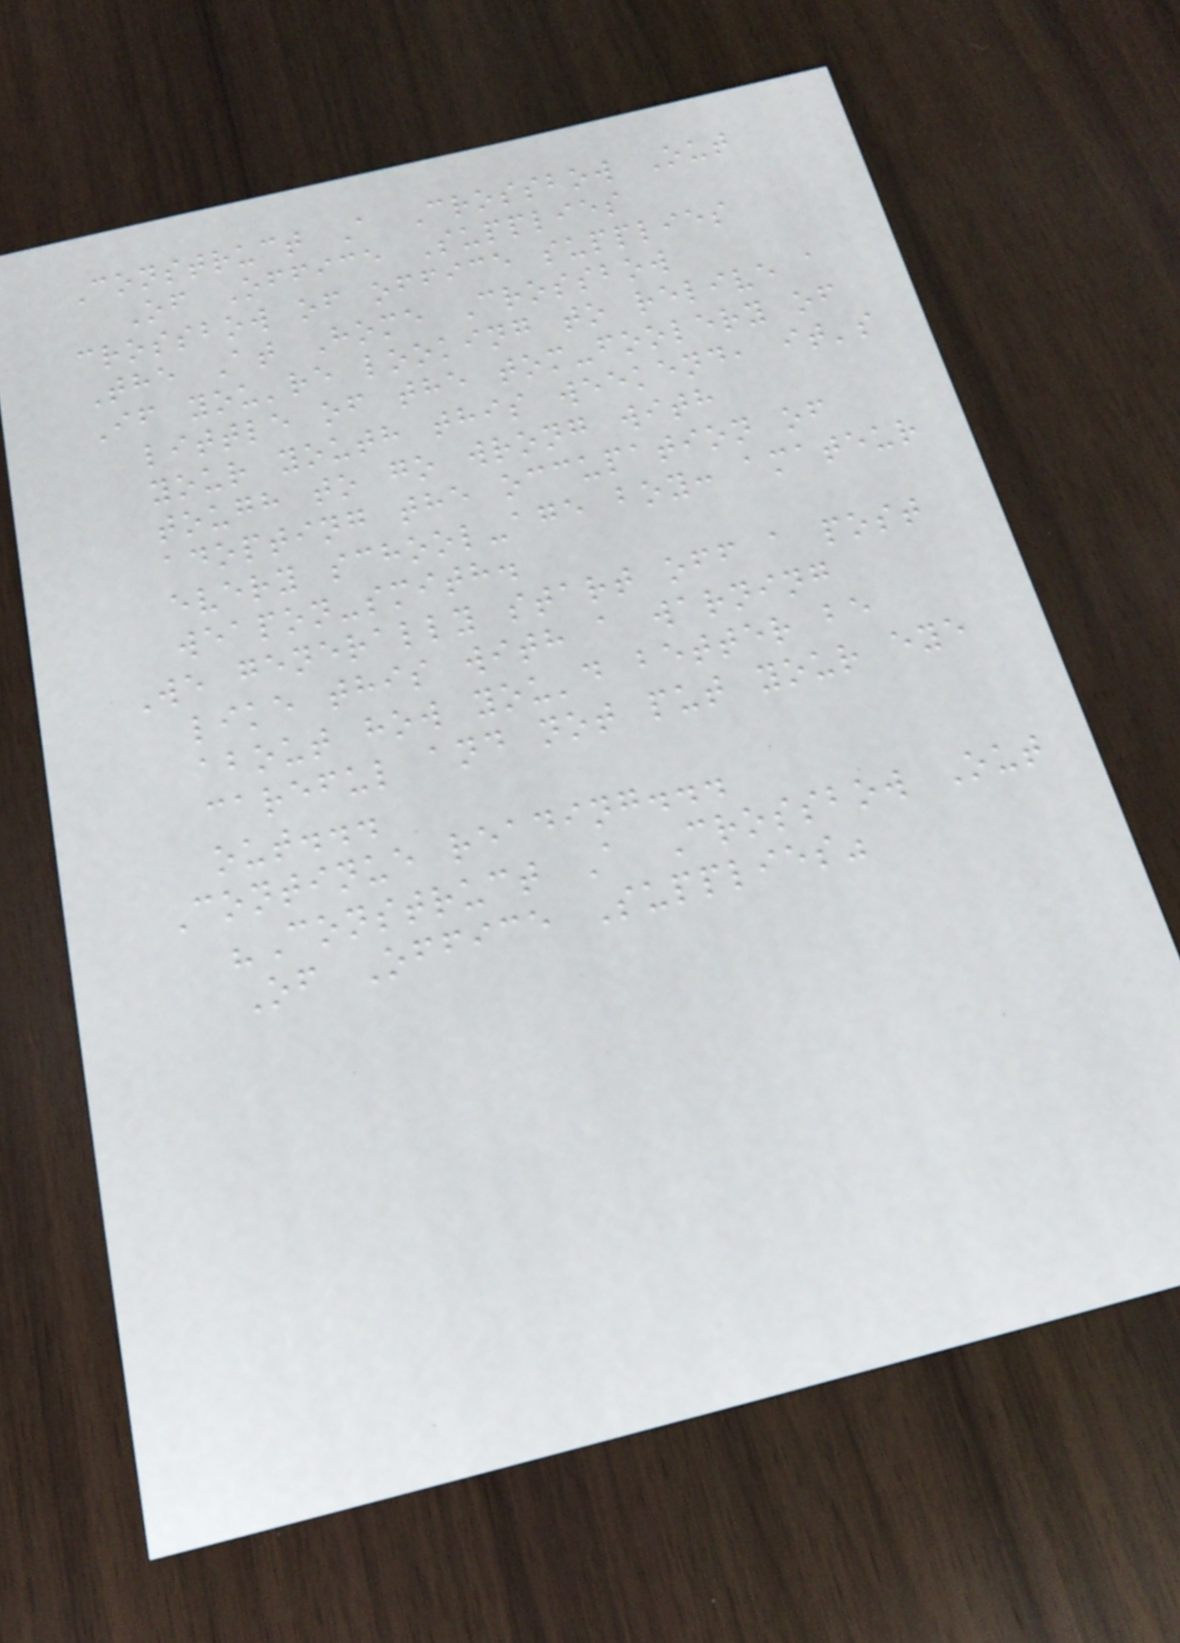Construct A Crossbow Out
Of Office Supplies
crossbow of office supplies
The At Home Crossbow
If you're looking to relive a
little of the tom-foolery of
your youth this weekend, it's
tough to go wrong with
adopting the occupation of
every school-age boy: amateur
weapon-smith.
We generally start off a post
like this with a warning
about how you'd better be
careful and not put your eye
out...
Continue reading...
"Construct A Crossbow Out
Of Office Supplies"
